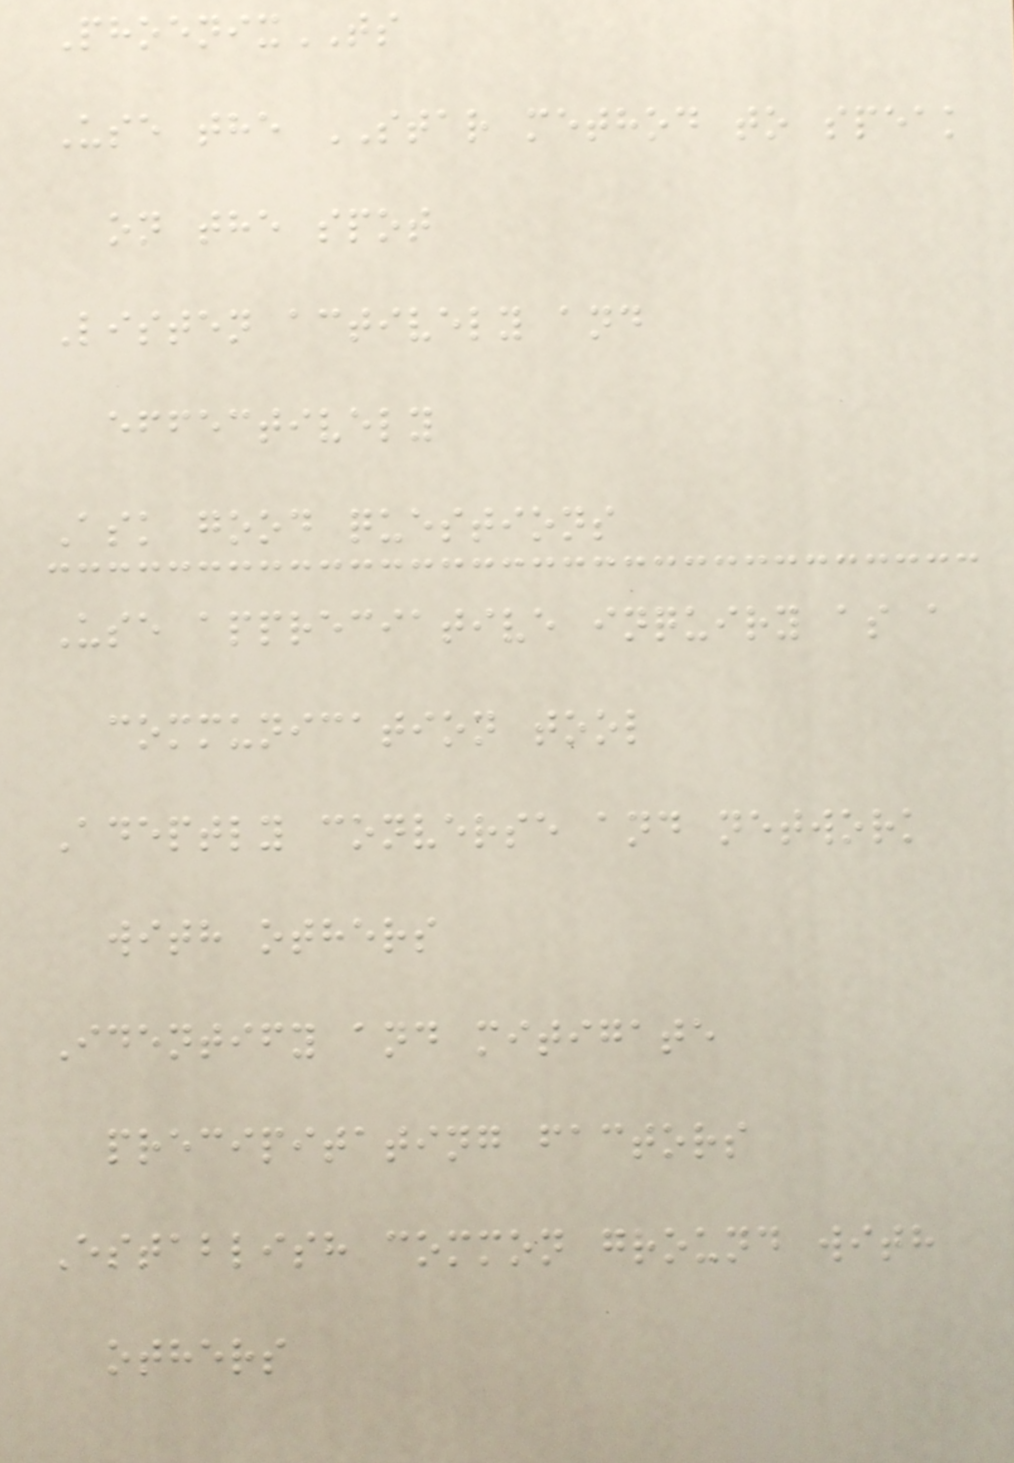PhoenixTS
Use the STAR method to speak
on the spot
Listen actively and
effectively
Ask good questions
Use appreciative inquiry as a
communication tool
Adeptly converse and network
with others
Identify and mitigate
precipitating factors
Establish common ground with
others
